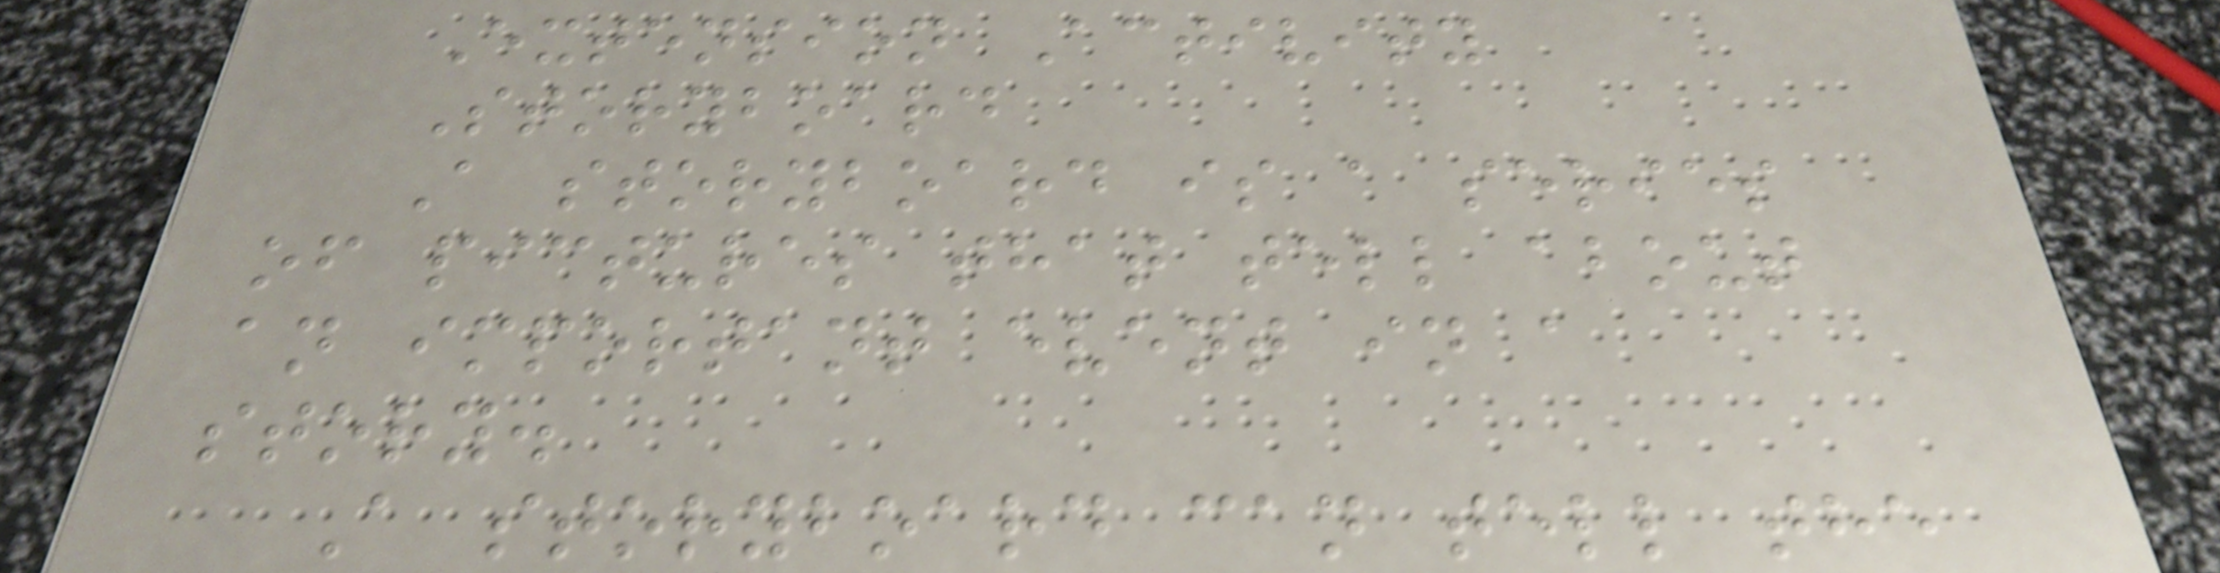Extension Activity
Storyboard
A storyboard is a series
of pictures that tell about
an important event in a
story.
A storyboard can tell the
